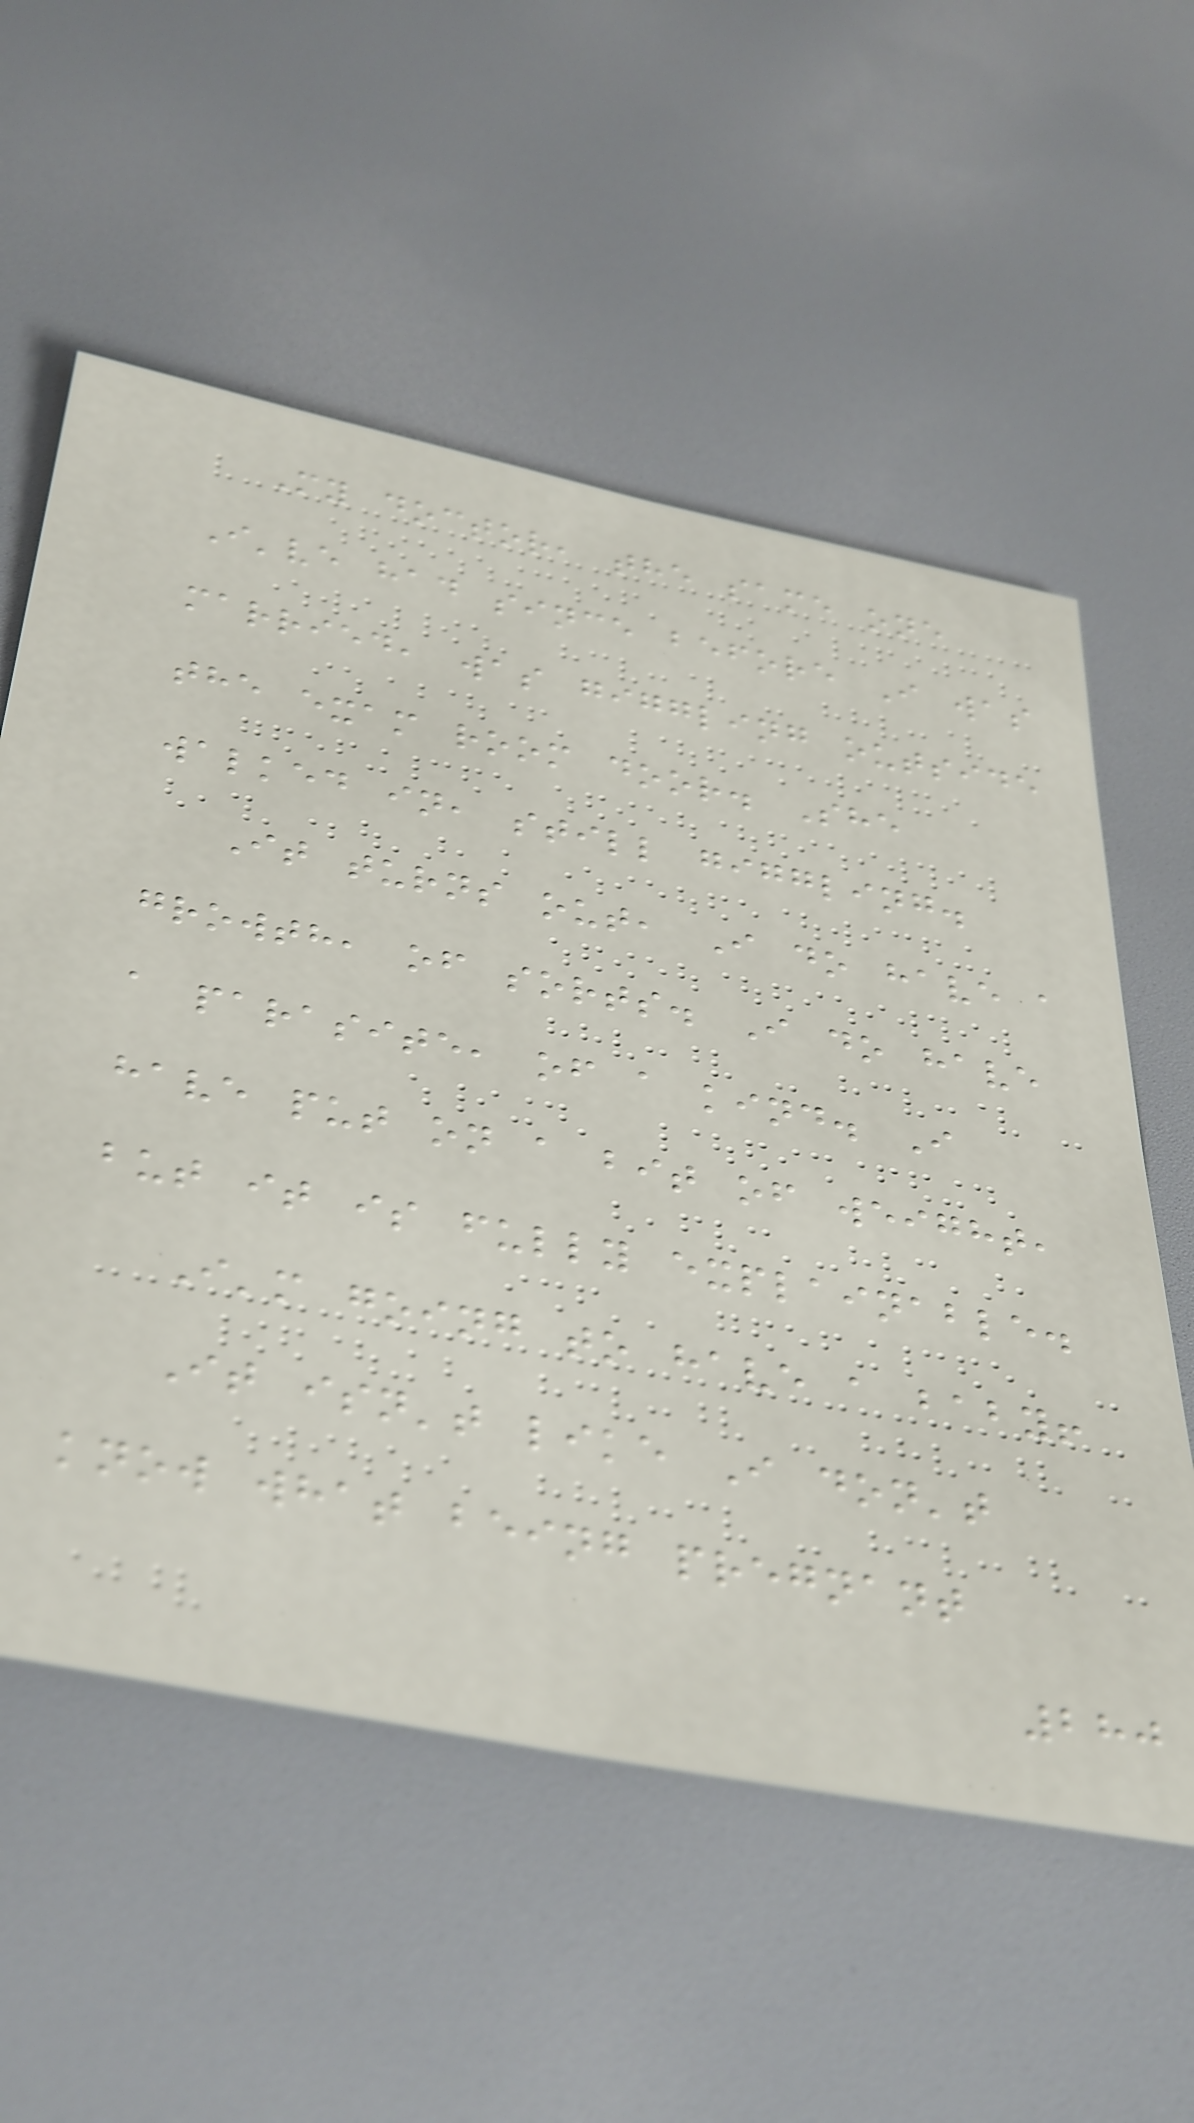My doctor, the same one
I've had since before I was
married, was giggling outside
the exam room door. She
walked in, still giggling.
It turns out, I do have a
growth, of sorts. I do have
a parasite, of a kind. I
have put on a bit of weight,
but it is fully explainable.
I'm going to have a baby!
It isn't like I don't
know what being pregnant
280
